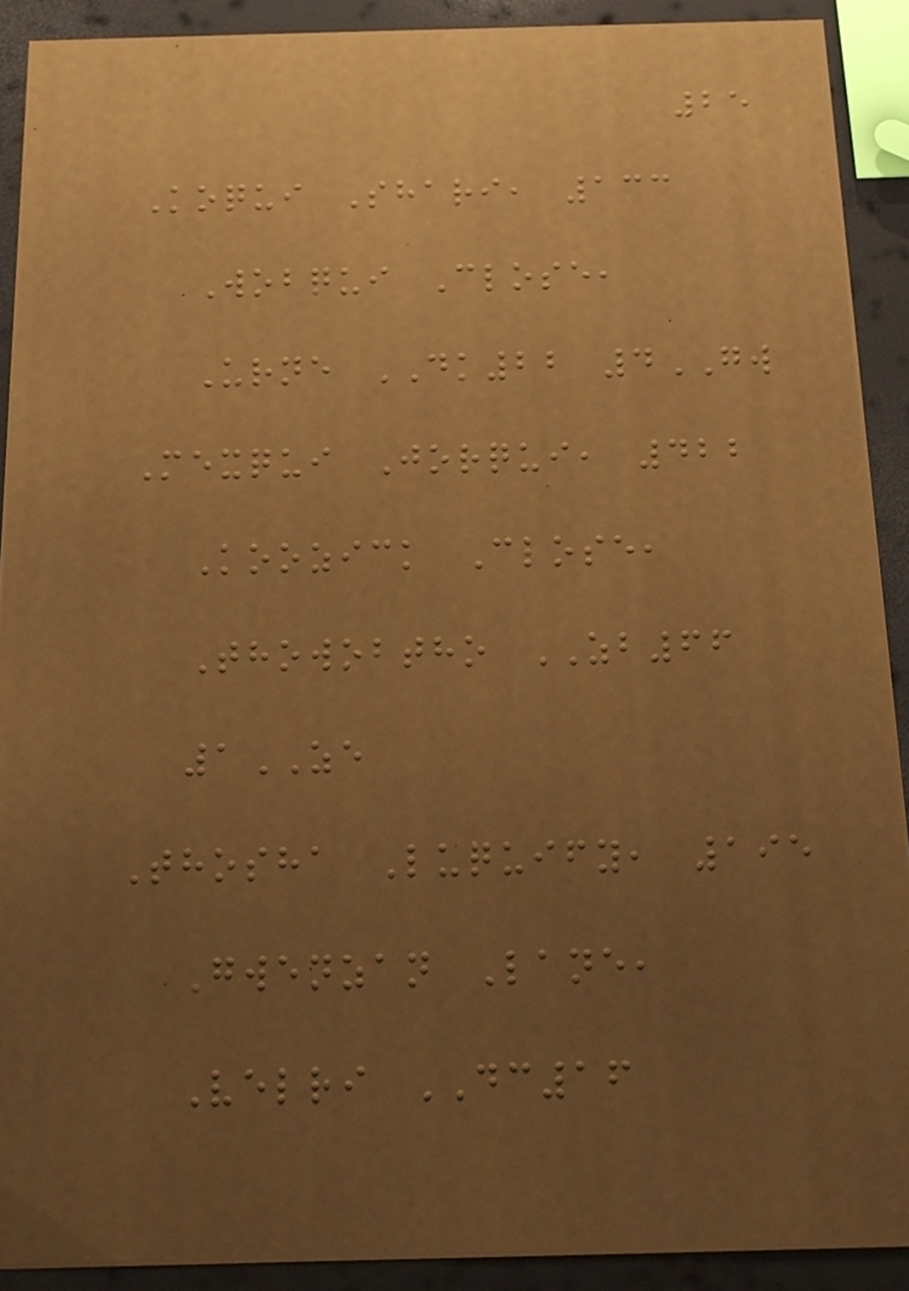25
Koqui Shari, 133
Wobqui Close,
Urne DK22 4GW
Mexqui Jorqui, 422
Koozick Close,
Thowobtho ZB66
1ZE
Thosha Luquify, 195
Gwenzan Lane,
Velri DC16
